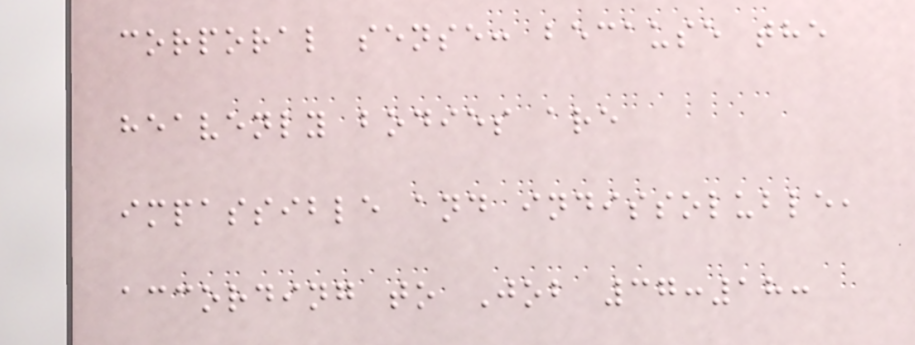corporal sense: because the
heavenly bodies are
impassible and indissoluble,
according to Job 37:18:
